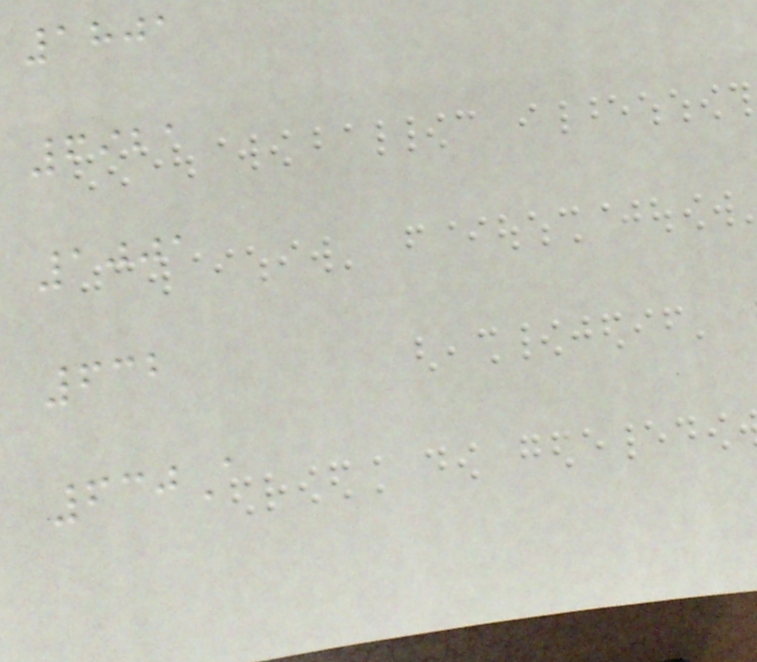1801
6921
1001
632
630A
